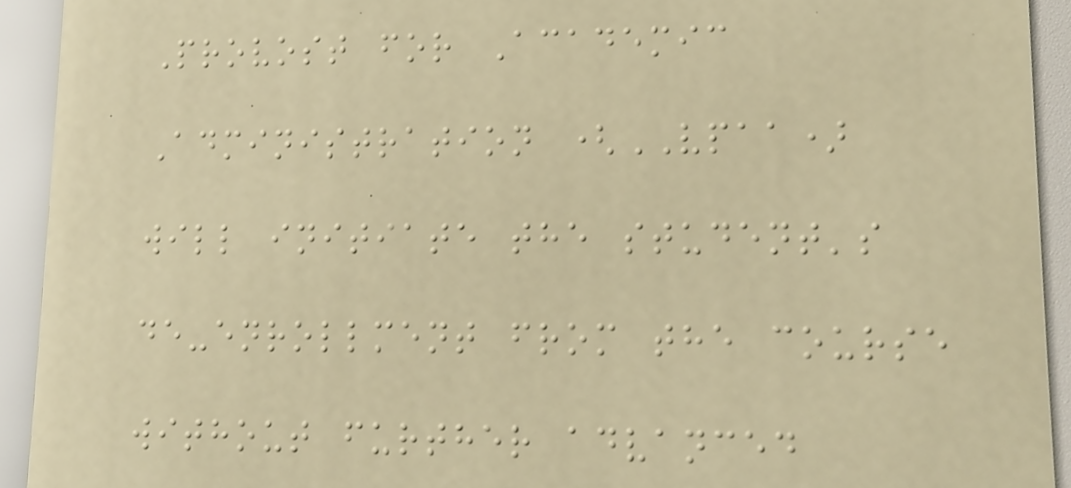Provost for Academic
Administration (VPAA)
will initiate the student's
de-enrollment from the course
without further advanced
